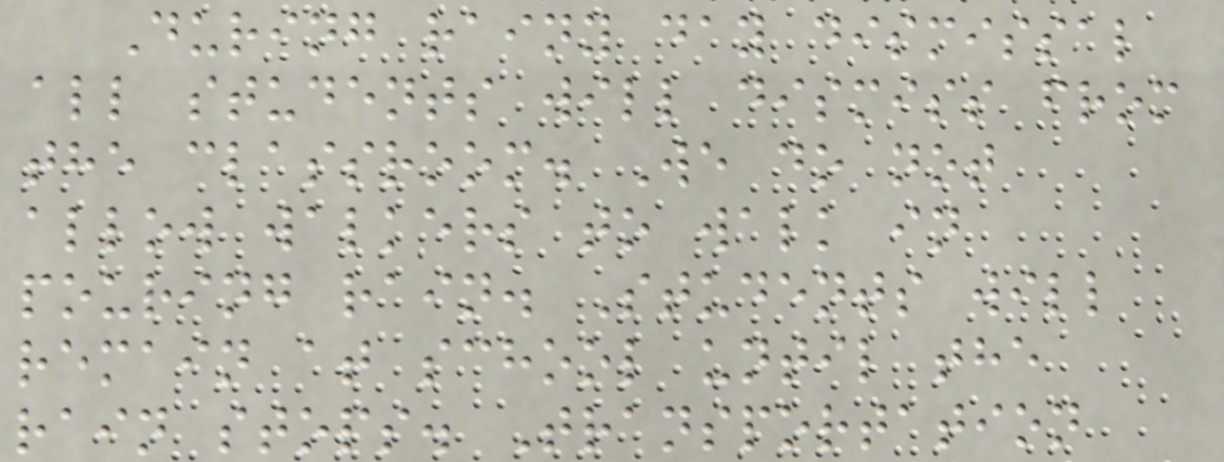During rainy day dismissal
all students will dismiss from
the classroom. We do not
allow walkers to walk in
pouring rain. Students will
remain at school until the
rain stops. Transportation
